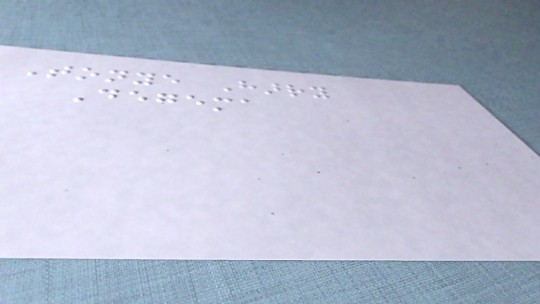Tonye Harry
Degema
